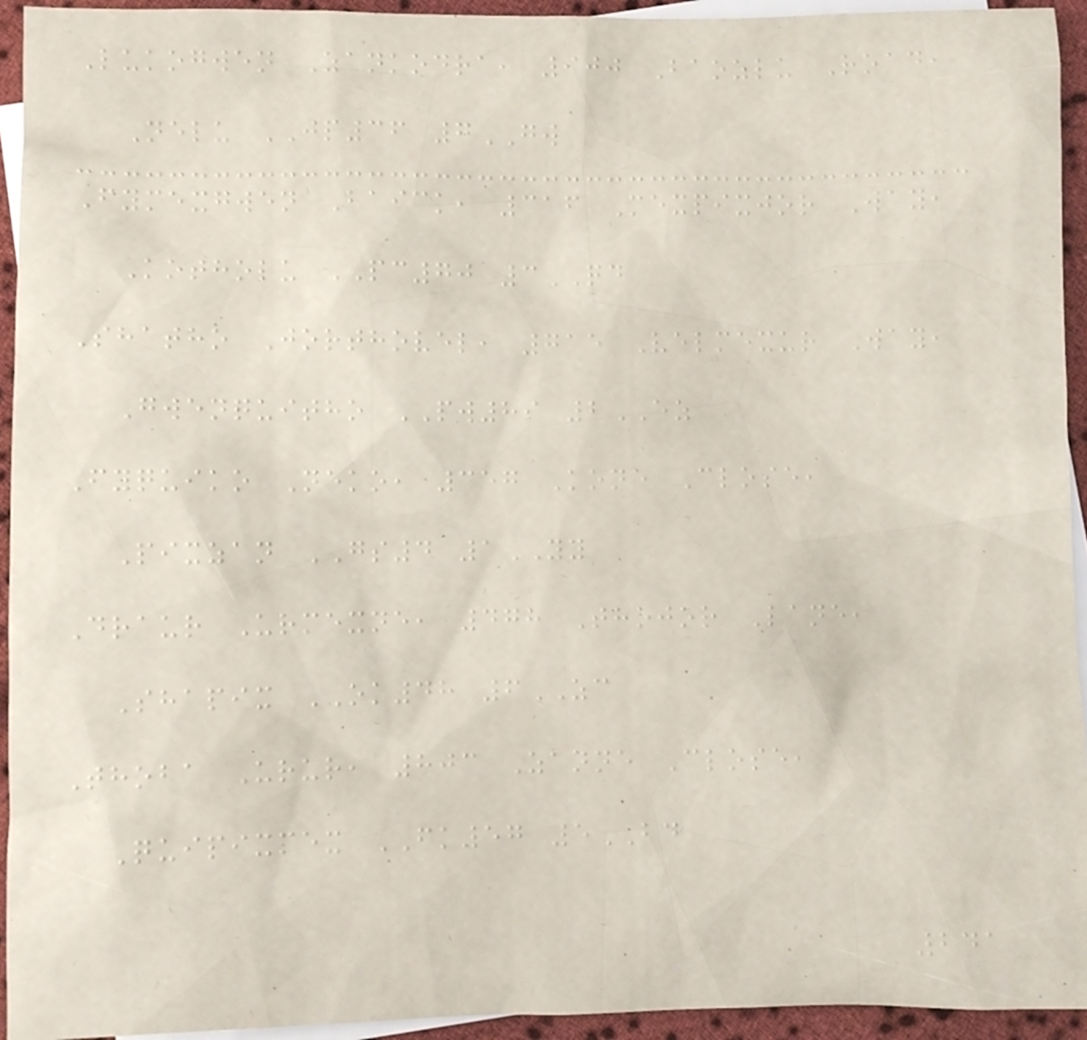Lukogwen Zankodra, 900 Baozlu Road,
Nelu JP36 7GW
Fymexgwen Baick, 316 Mexpixjor Way,
Kotholu PC70 3QD
Shatho Jorthovel, 715 Velmexur Way,
Gwenquitho PW89 2EZ
Fyquiko Neko, 357 Kone Close,
Pixzan GS4 1YY
Draur Urmexne, 478 Thojor Lane,
Shapix OK48 6ZC
Thoba Urur, 803 Zanne Close,
Quipixmex FK57 5BD
241
